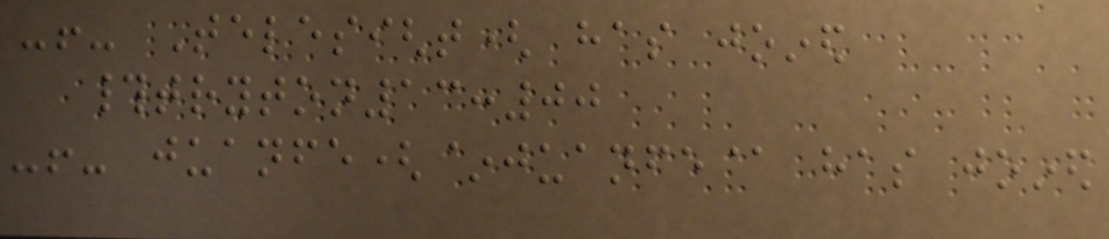-!- Telesight( has joined
#tryton13:00
-!- juanfe(~juanfe@ has joined
